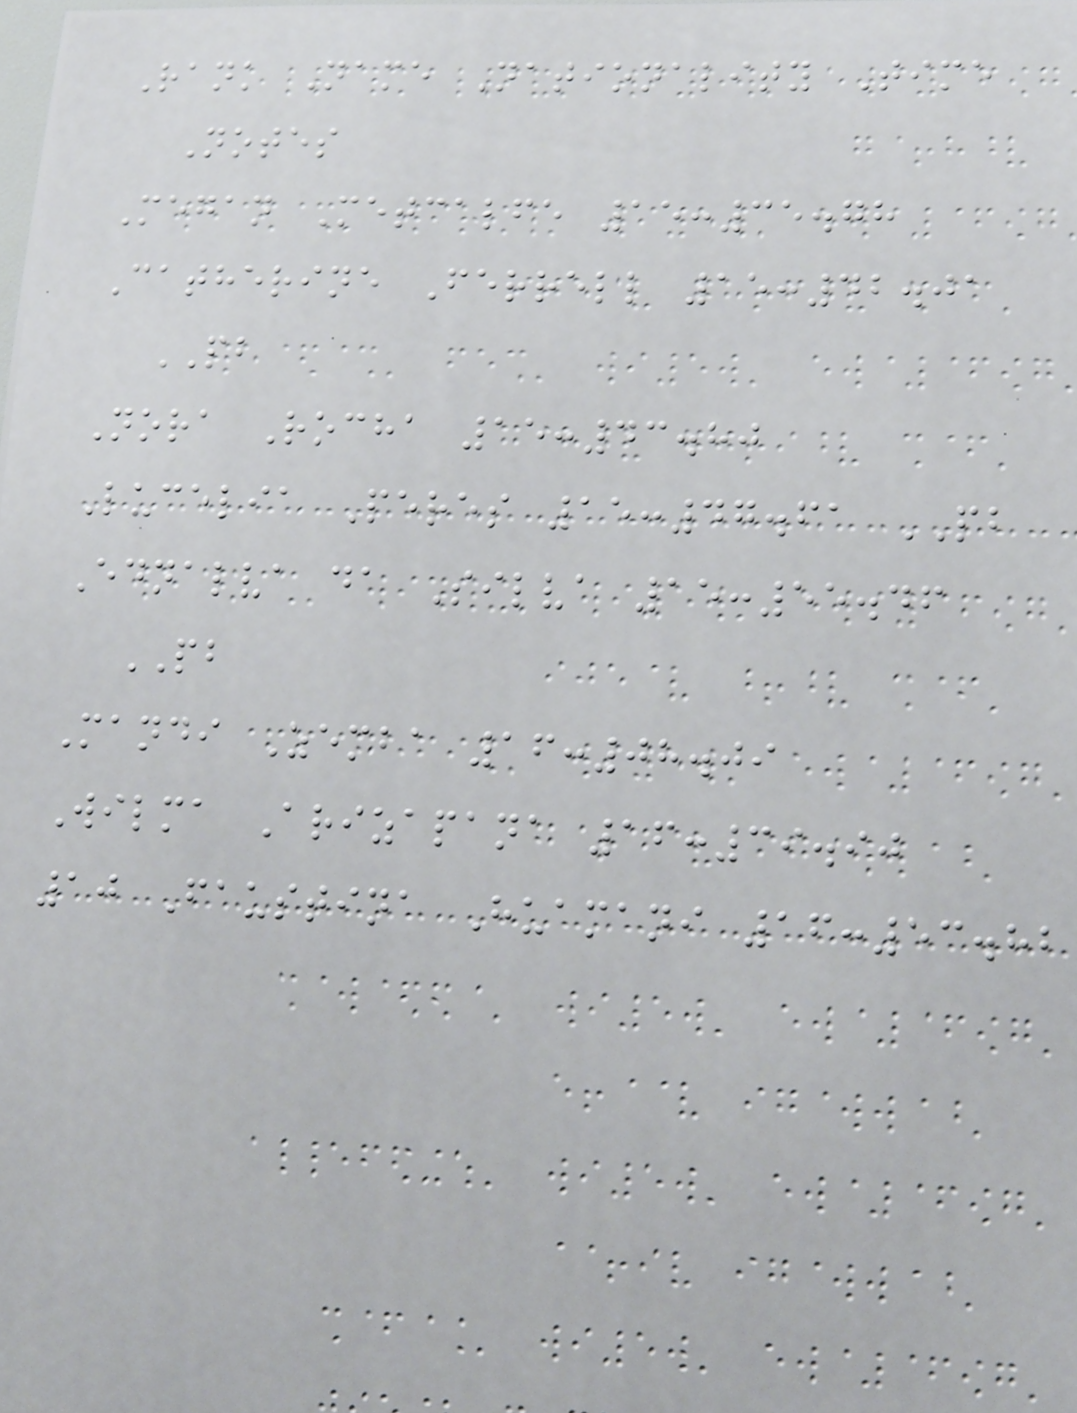Rank Name Nationality Time
Notes
Megan Metcalfe 15:35.78
Catherine Ferrell 15:42.01
PB
Nora Rocha 15:43.80
Lucelia Peres 15:47.61 PB
Ednalva da Silva 15:55.46
PB
Mandi Zemba 16:08.09
Wilma Arizapana 16:39.90
10 Faustina Huamani 16:53.82
